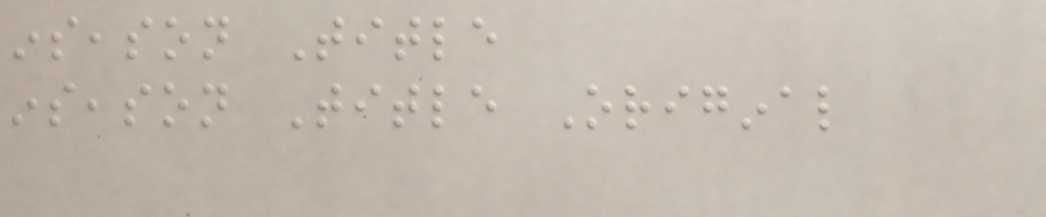inseason Title
inseason Title Original
